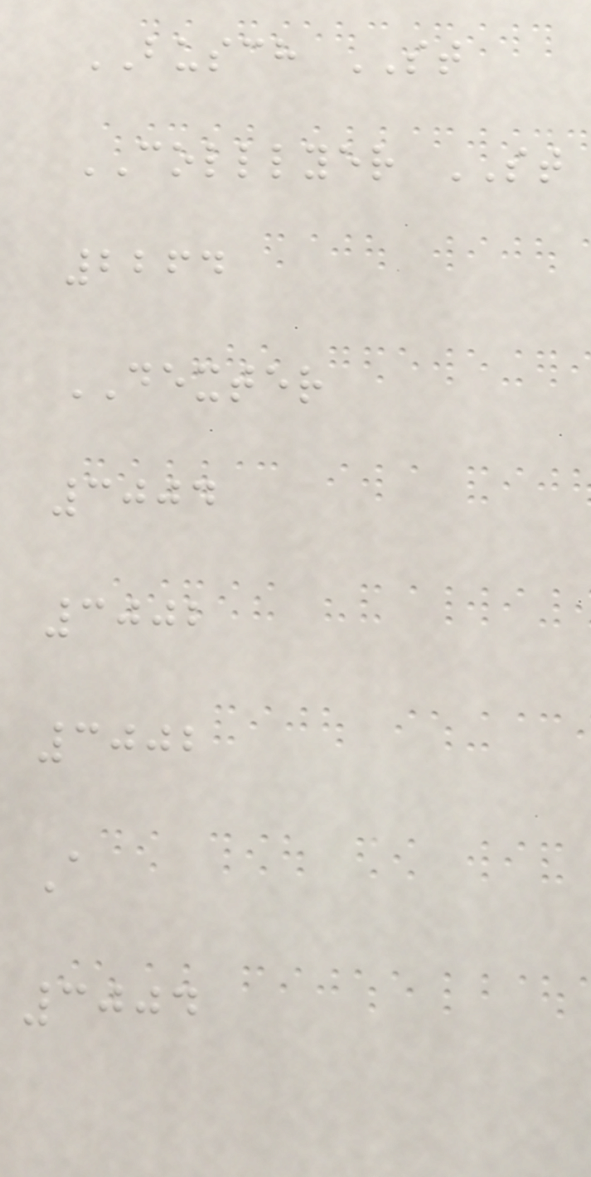BUSCH ST
COLLLYER ST
2264
DEXTER
3004
3002
3002
A
3004
